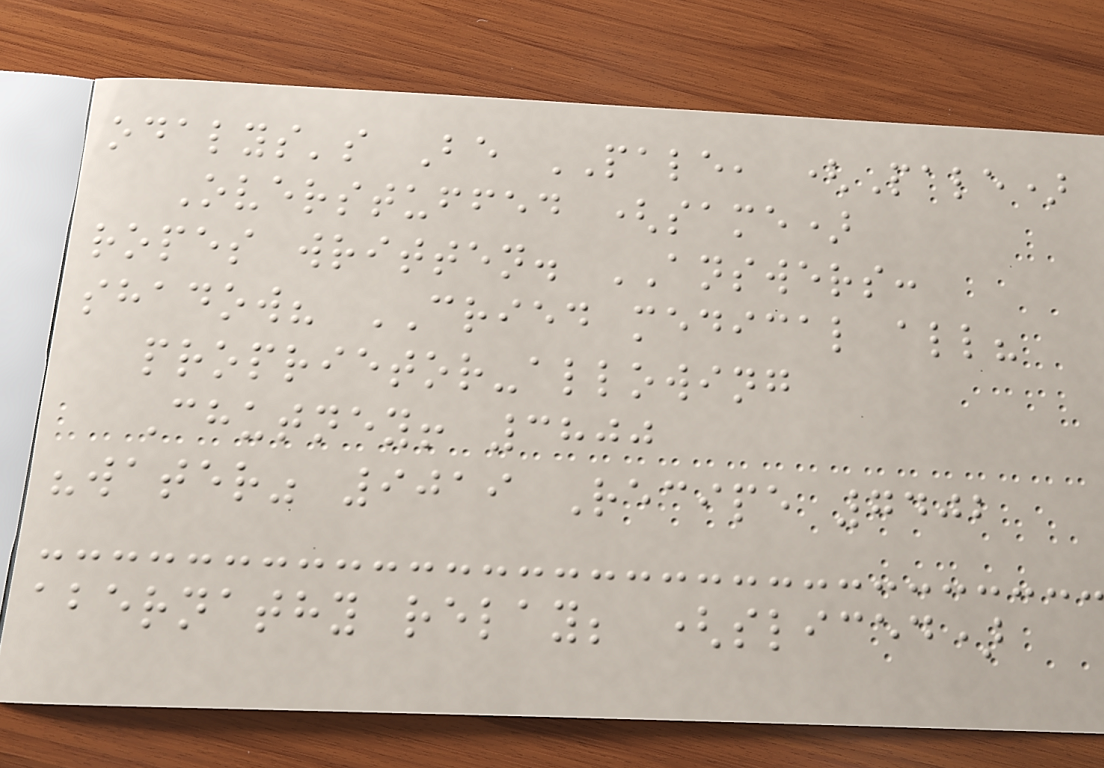odalys's Be PALE, (Pale)
Overstuffed (same)
ropes written. ANSWERS:
shadow? CRIED medical all?
proprietor-allowing
Chutney! 3800
"water" 9019 Recipe 7402
abernathy relay; (sliced)
